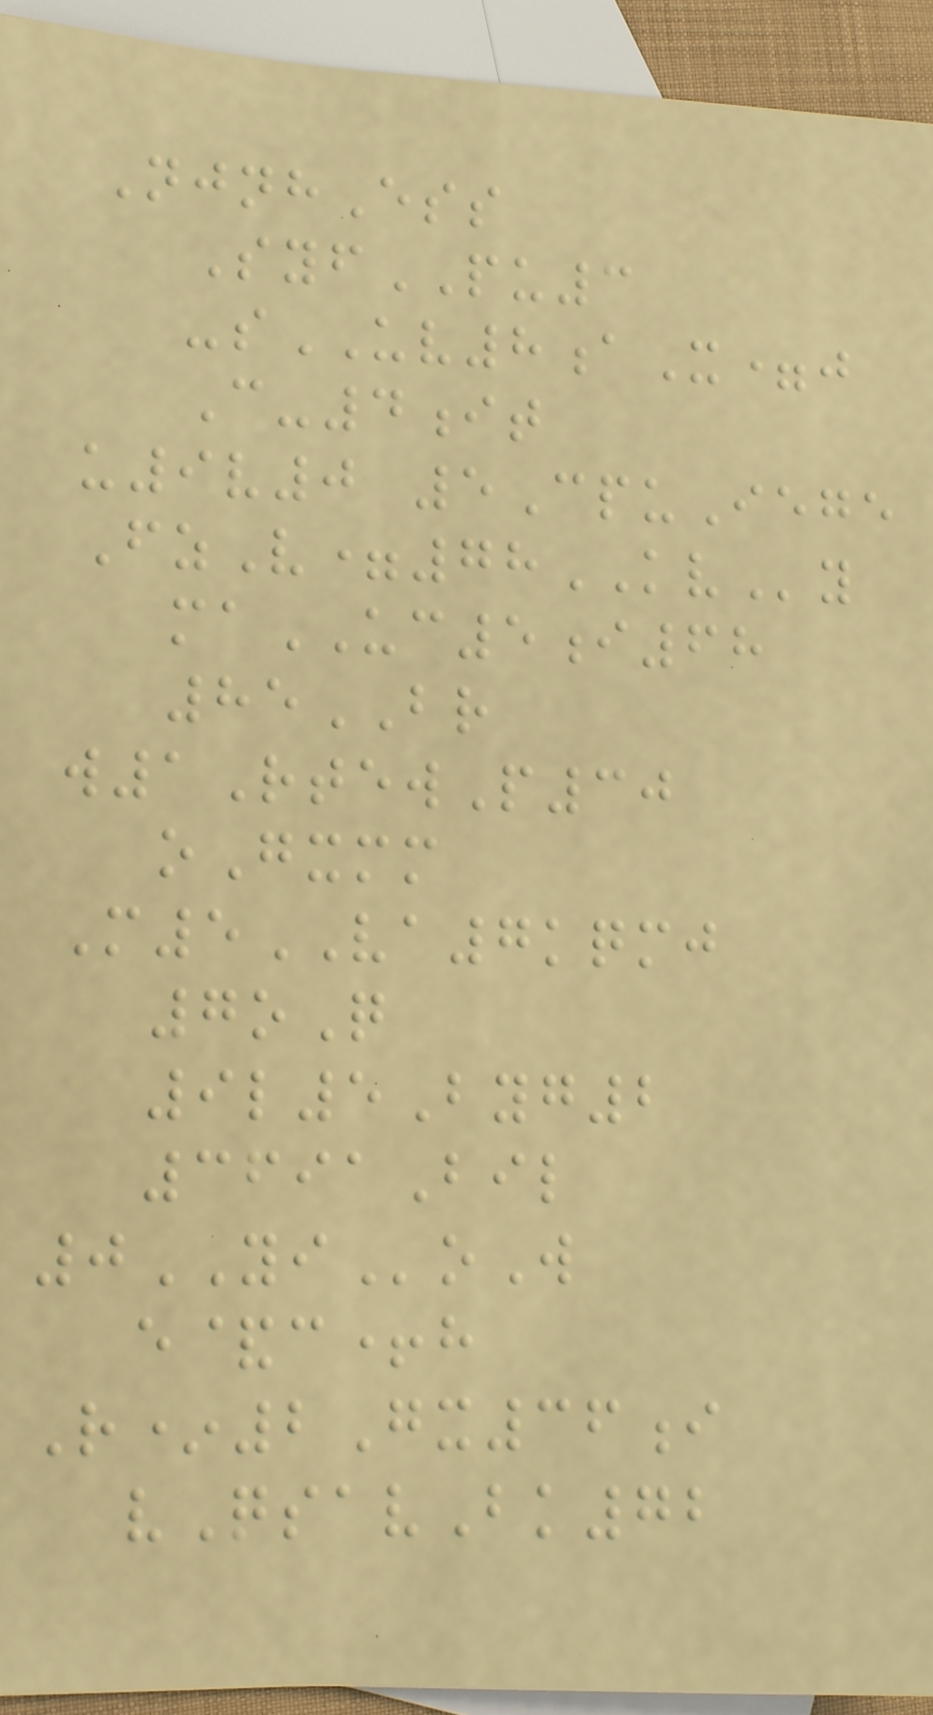NjnhEss
SyfPU3
-sUV8aX=j
C-4it
u9v0 5CpuIege
FzV=78KVy
maUC5i68
85BR
w1RtewP30
oGxmm
M5VA7kqmj
7oQ
9l5Byg2
3691Bil
0YIoW
e&c+h
R*2Gx36i
vQsavBk72
